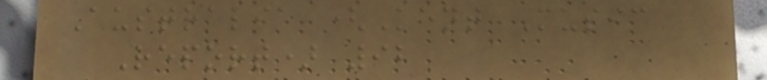Australia (Kent Music
Report) 92
